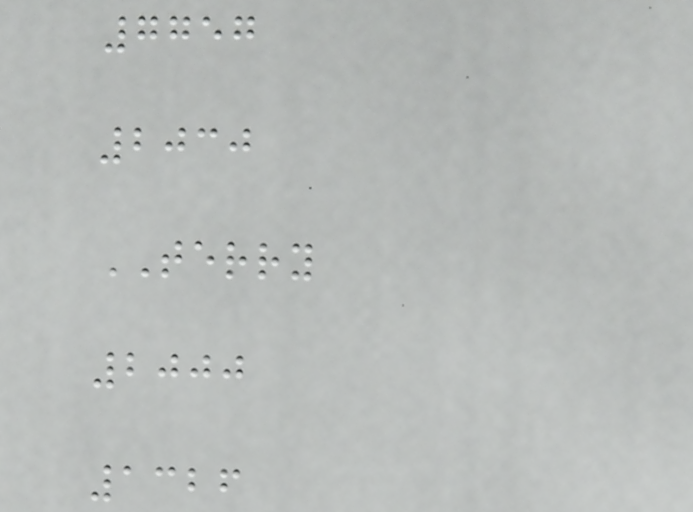7757
2030
TERRY
2000
1326
